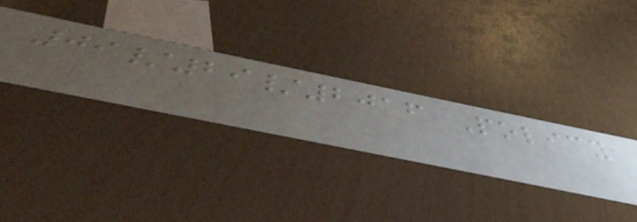09/29/2016 Policy
